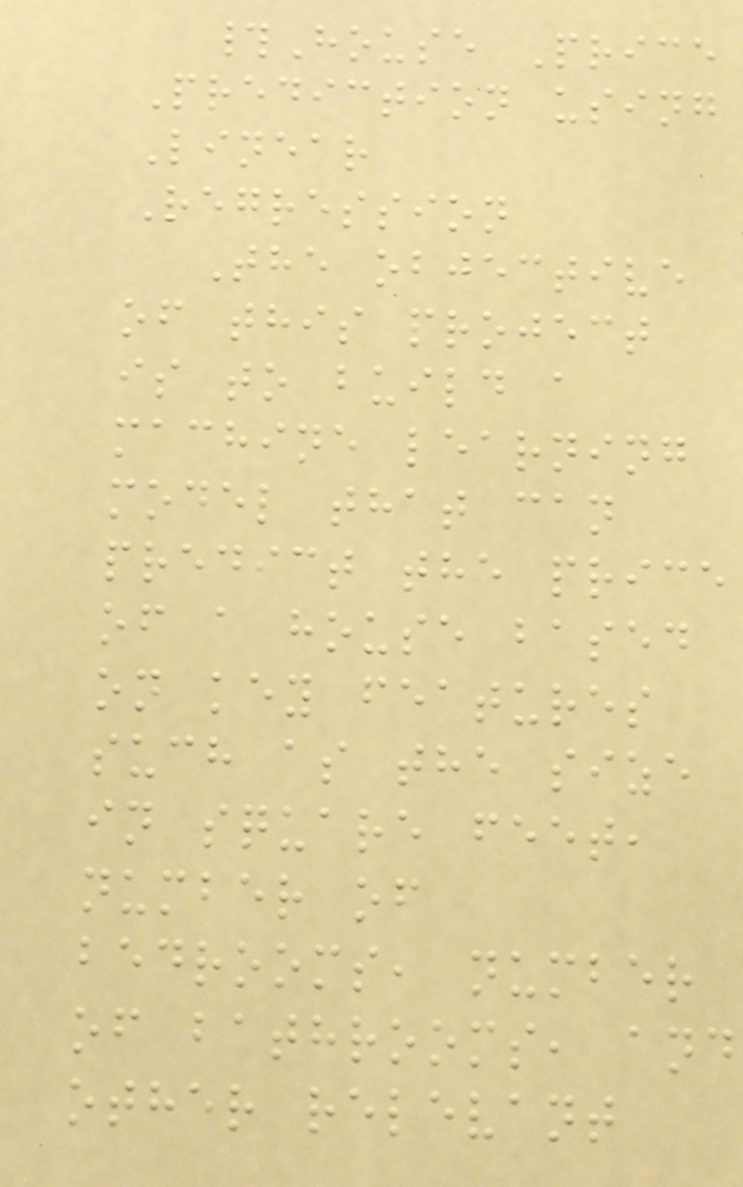#House Price
Prediction using
Linear
Regression
The objective
of this project
is to build a
machine learning
model that can
predict the price
of a house based
on key features
such as the size
in square feet,
number of
bedrooms, number
of bathrooms, and
other relevant
